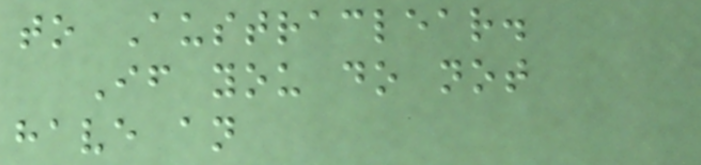to Austraclear.
If you do not
have an
